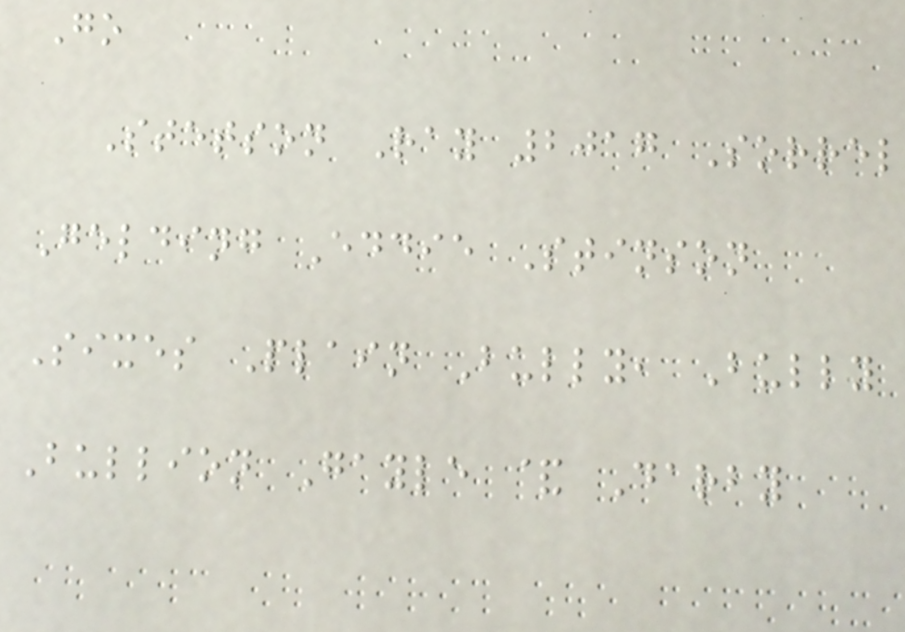Go
Stetson Ray 2017 Sorrel
Gelding Eddie Stinson
Sixes Plain Bully, Bully
Bullion Gayle & Darby
